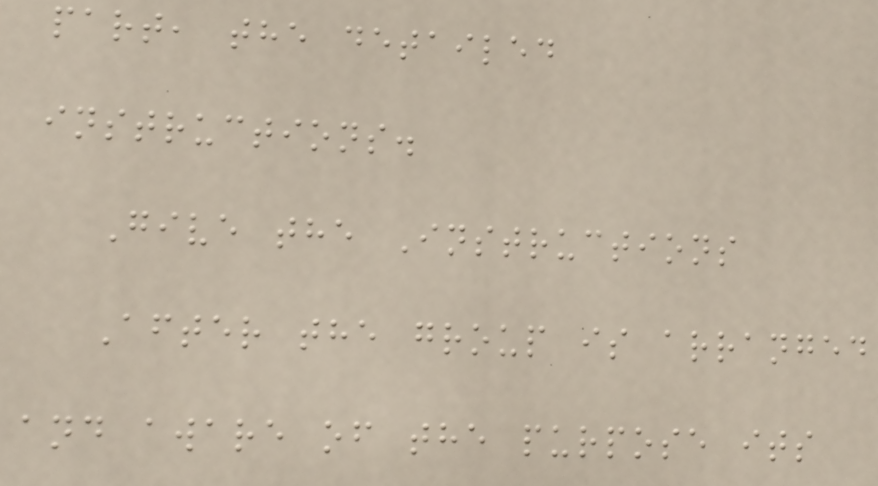part, the detailed
instructions.
Give the Instructions
After the group is arranged
and aware of the purpose its
